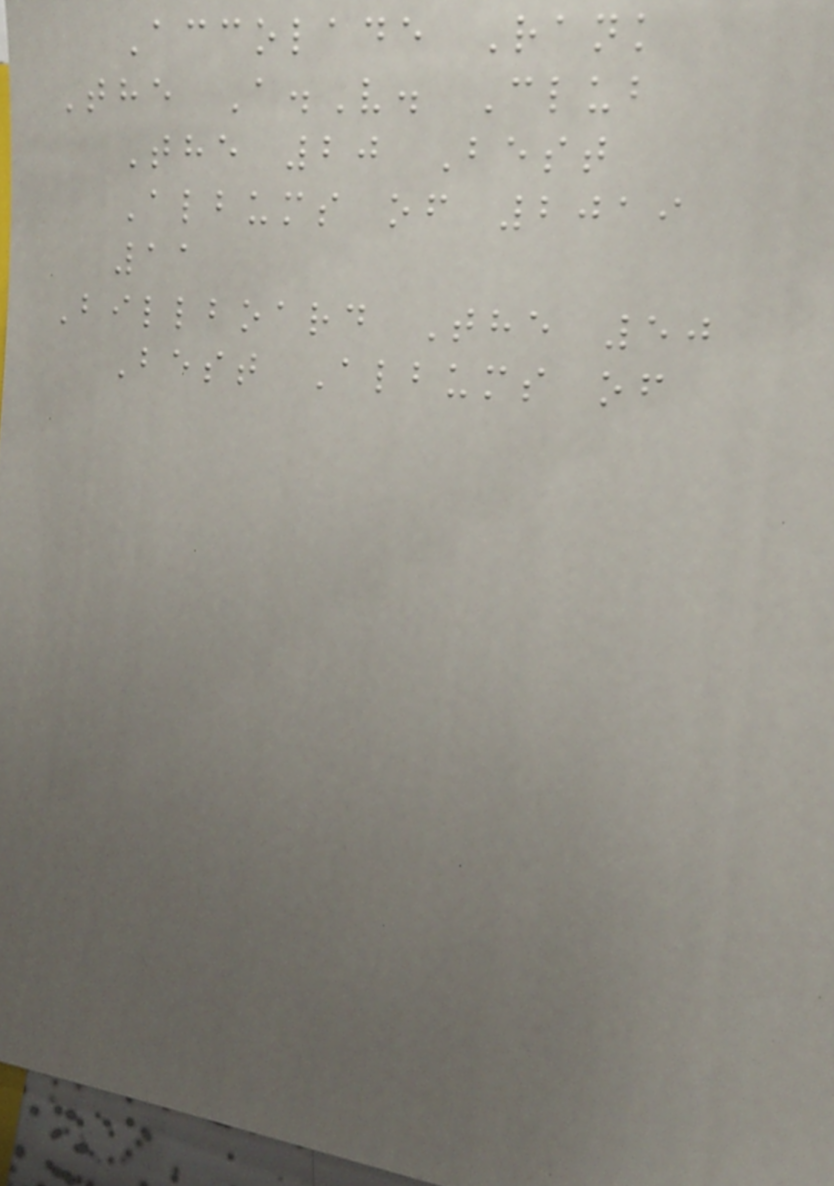Accolade Rank
The A.V. Club
The 20 Best
Albums of 2019
11
Billboard The 50
Best Albums of
